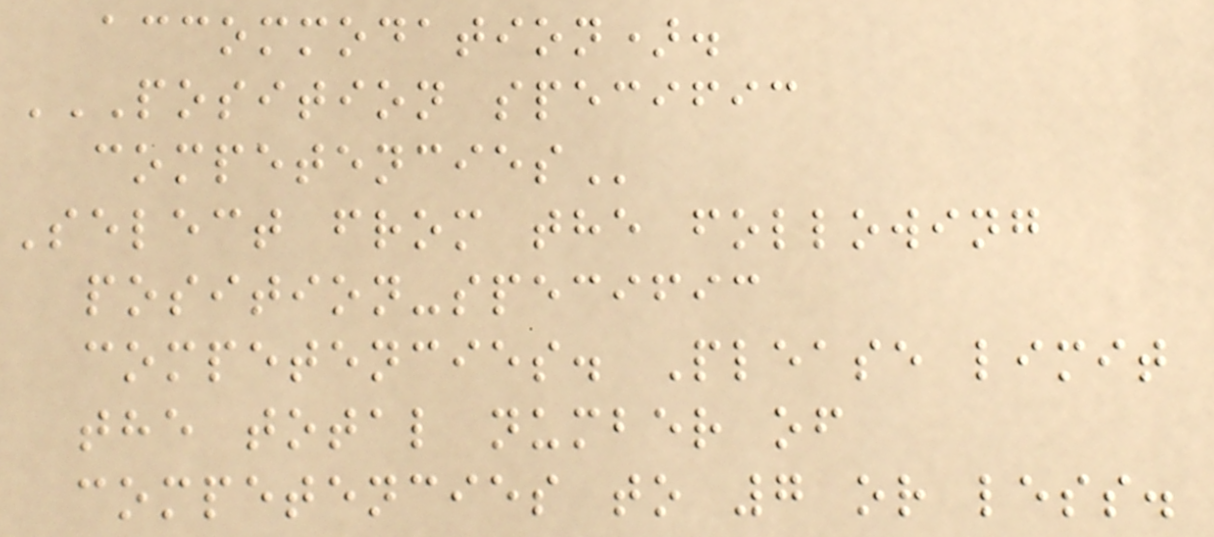accommodation).
POSITION SPECIFIC
COMPETENCIES
Select from the following
position-specific
competencies. Please limit
the total number of
competencies to 7 or less.
